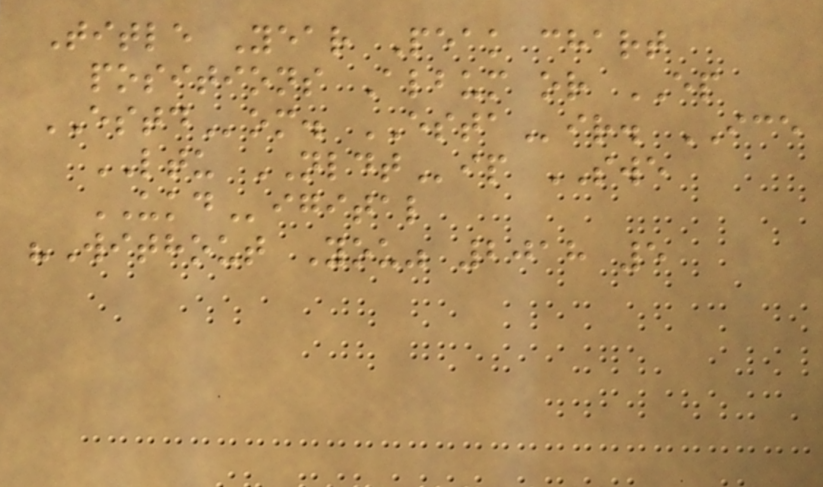Title Year Peak chart
positions Album or EP
ESTDom. ESTAir. ICE
LTU NLDTip SWE
UKDigital
"Without You" 2018 5
